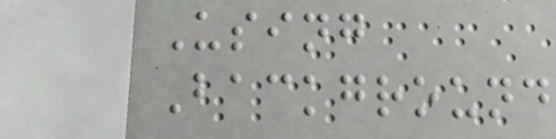Using
Background
